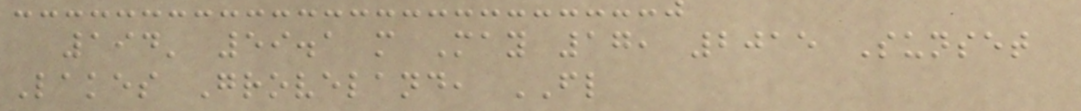194' 59.1 m May 17, 2015 Sunset
Lakes Groveland, FL
